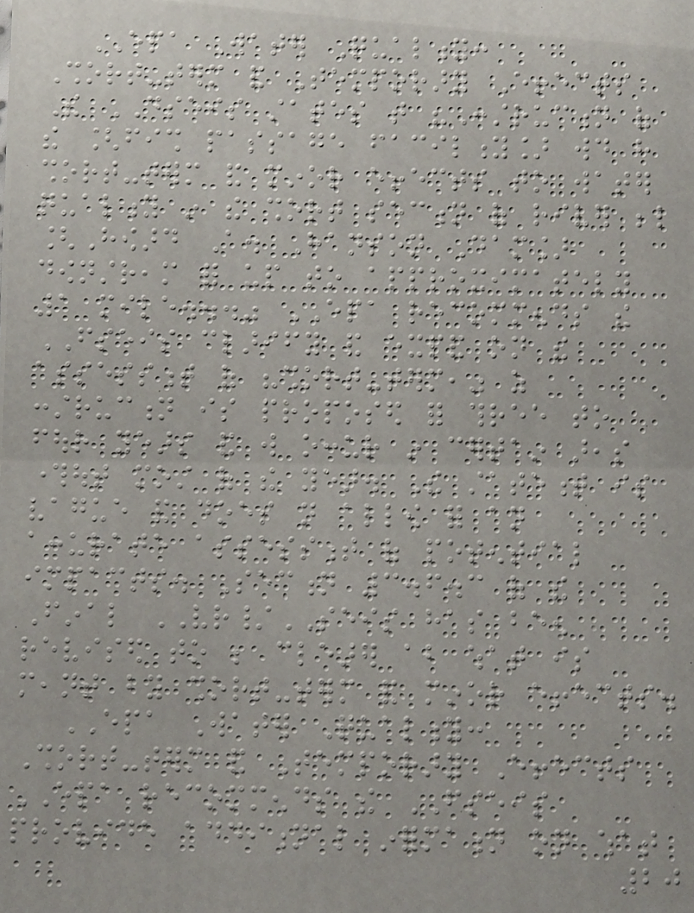EPA Water Quality:
Short-term and Temporary Effects
The DSEIS states that "Construction of
the [fish passage facility] would have
short-term and minor effects to water
quality in the short section of river below
[Howard A. Hanson Dam]
downstream for up to approximately
1 mile..." EPA recommends the
FSEIS clarify and expand on the
assessment of "short-term," as
construction is proposed for three to
four years and will occur in certain areas
throughout most of the year. The statement is
vague and does not allow for an
accurate assessment of potential
impacts. Section 3.6.3 of the
Final VR/SEIS has been
revised to be clearer about what is
meant by short-term and minor effects.
EPA Water Quality:
Short-term and Temporary Effects
EPA recommends the FSEIS
provide additional information on what
20
